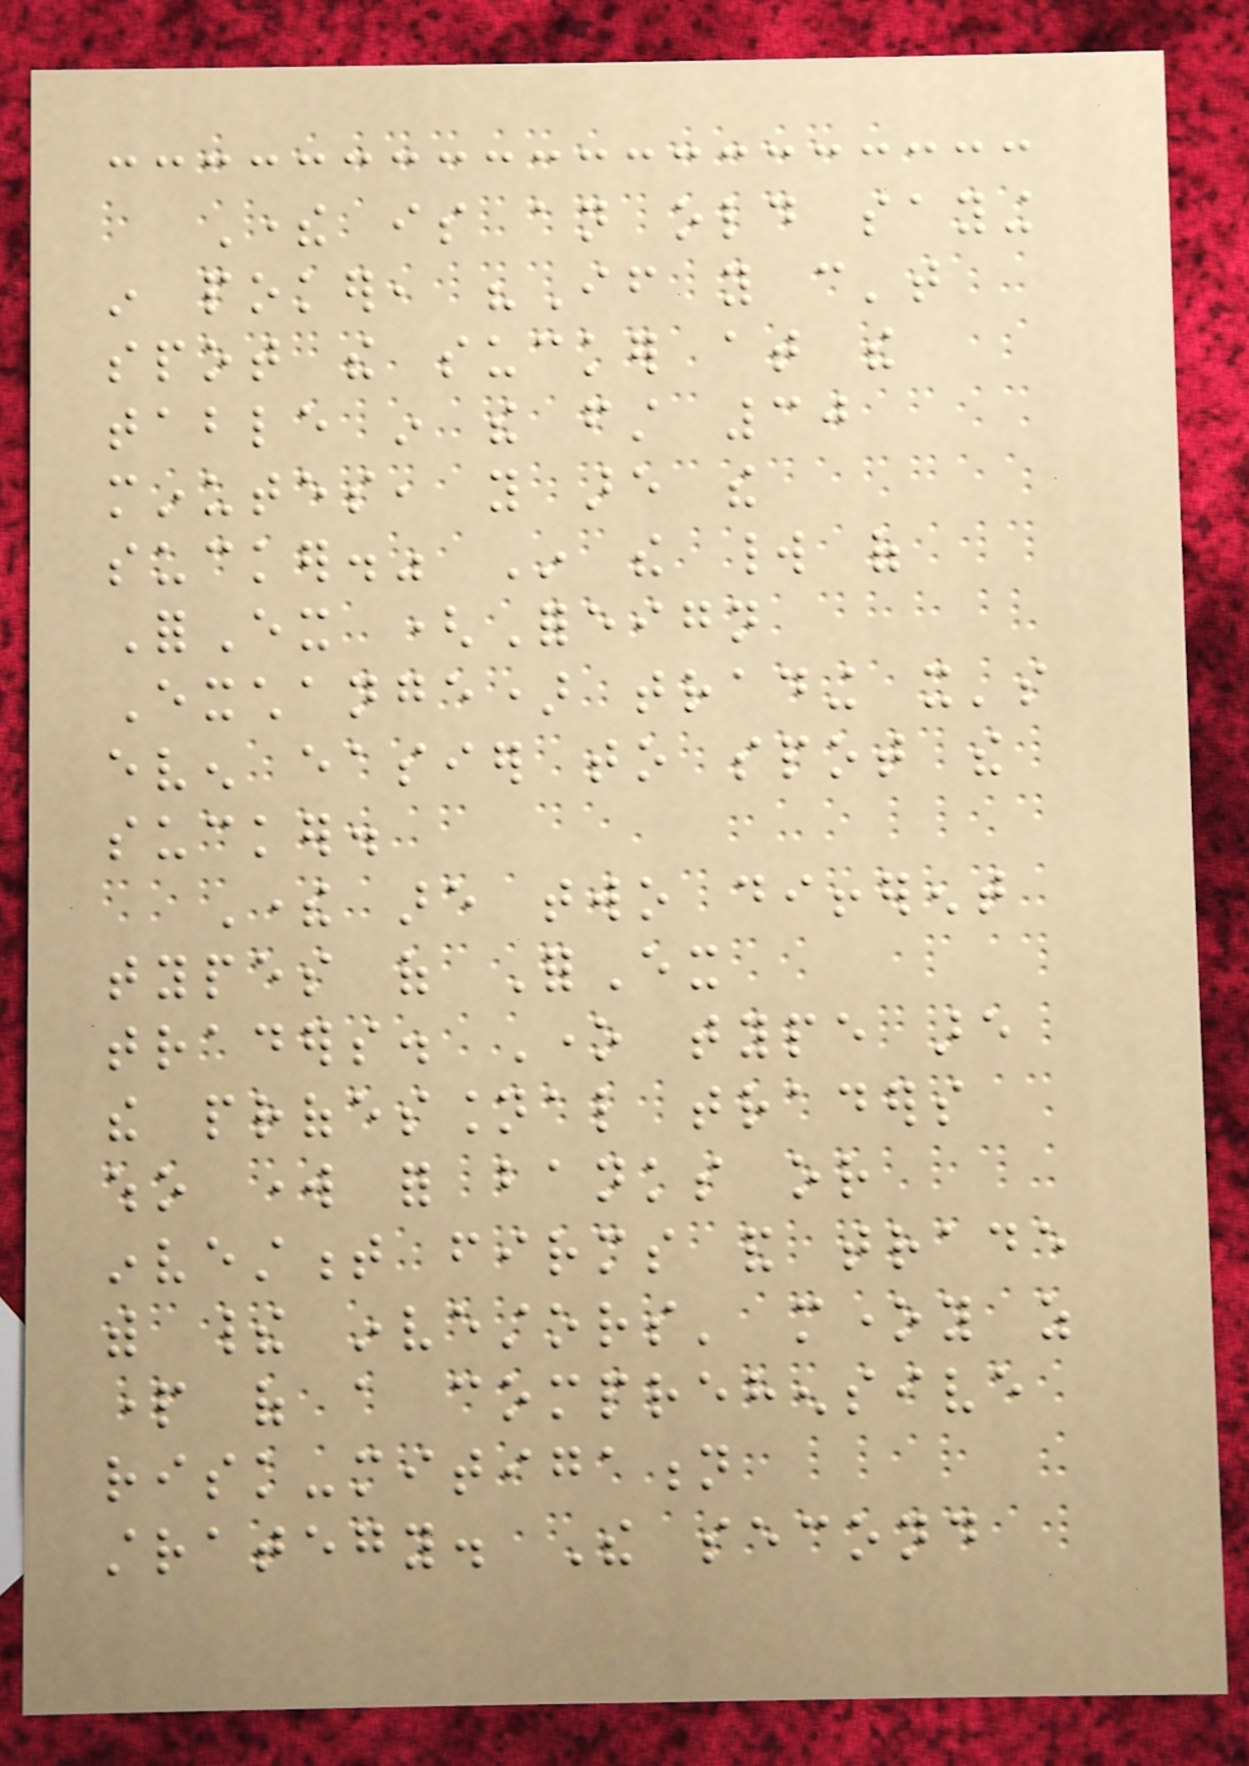There is an old saying
in poker, "If you can't
spot the sucker at the
table in the first 30
minutes, you are the
sucker." In the world of
ForEx (Foreign
Exchange) trading it's
even easier to spot the
sucker.
There are two different
types of ForEx
traders. One type are
the professional traders
who work for banks or
investment firms and trade
with their investors' money as
part of a comprehensive
risk-mitigation
strategy. The second
